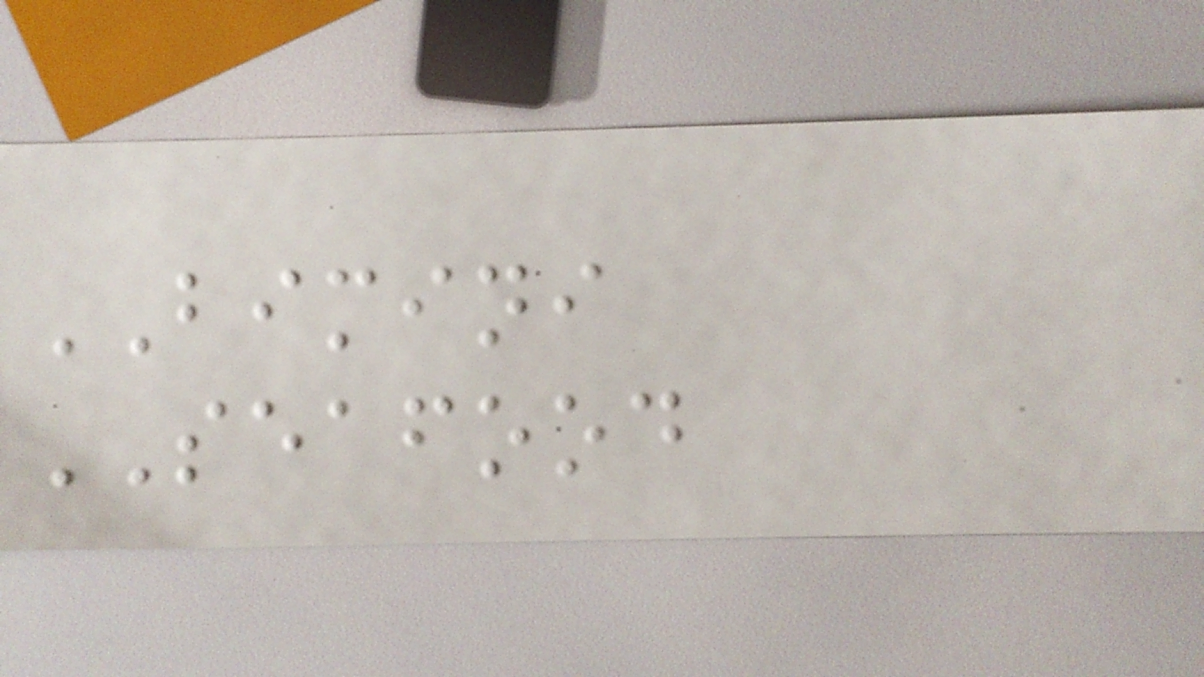BIMINI
SEAFOOD
